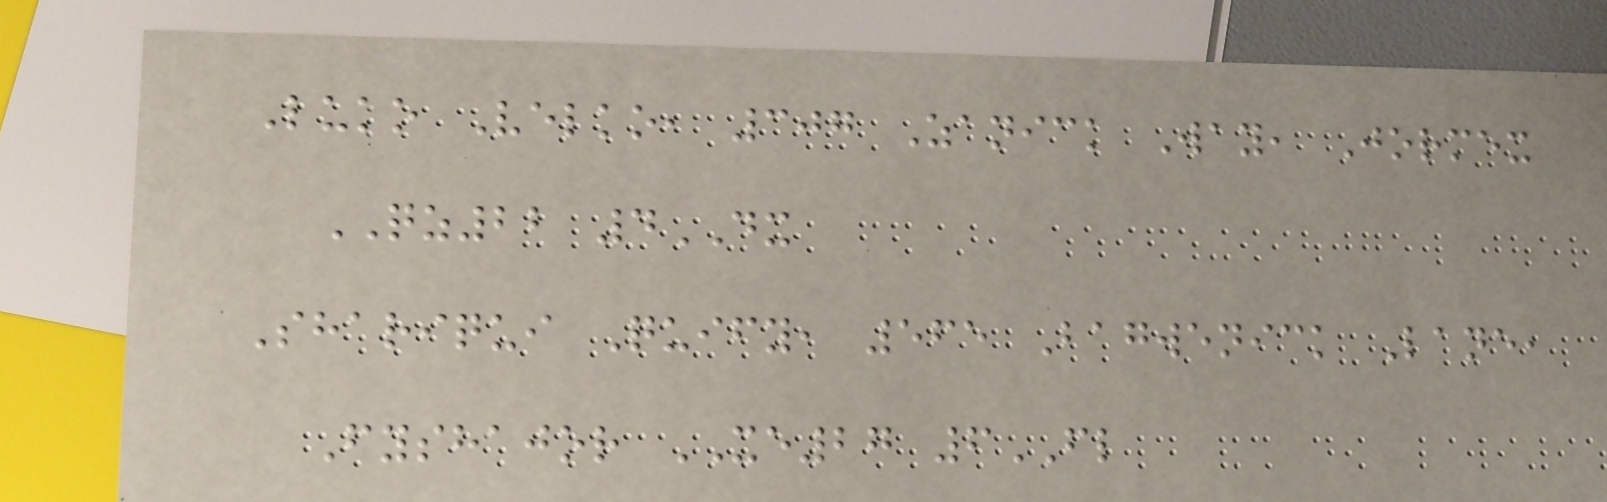Luko Velko, 307 Zanick Way, Jormex
QZ22 4DX
Shariqui Quify, 565 Bagwenick Lane,
Fyshajor XE27 6FL
